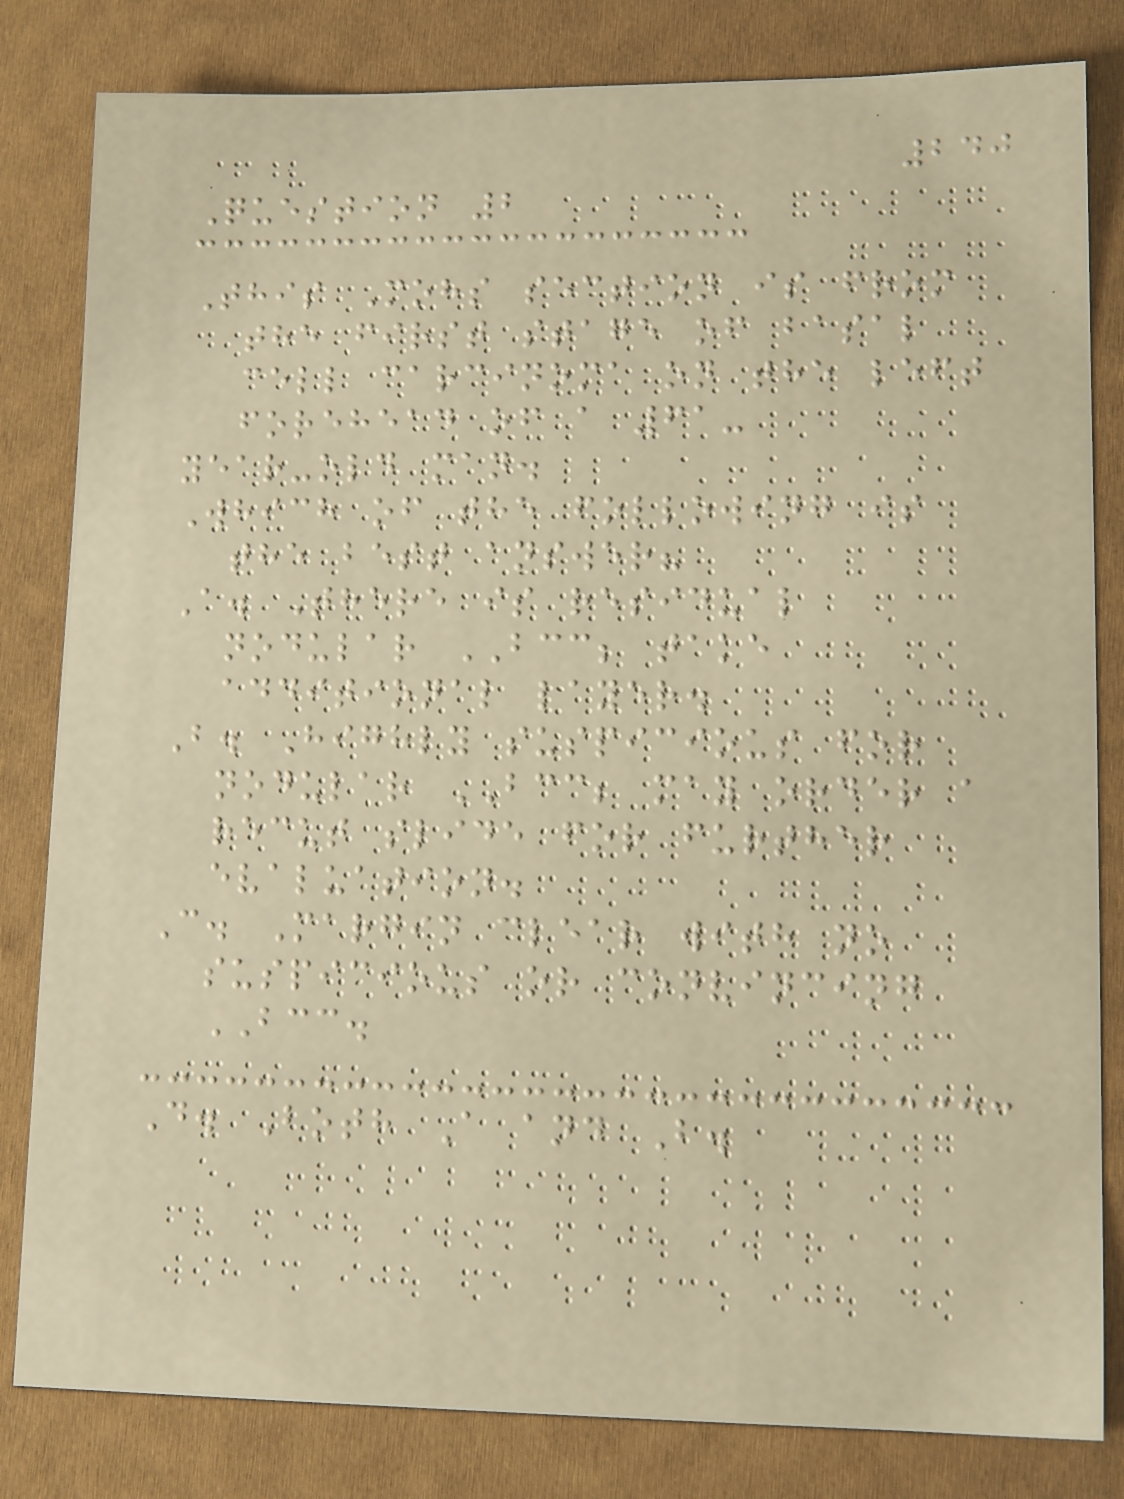240
Question 2
This Mohs section is from
the first stage of basal
cell carcinoma on the left
forehead of a 61-
year-old man.
Which of the following is
the best answer?
A. There is residual
nodular BCC; take
additional layer.
B. Highly suspicious for
nodular BCC; may order a
recut slide for further
evaluation.
C. Margin clear with no
suspicious or convincing
BCC.
D. Both A and B.
